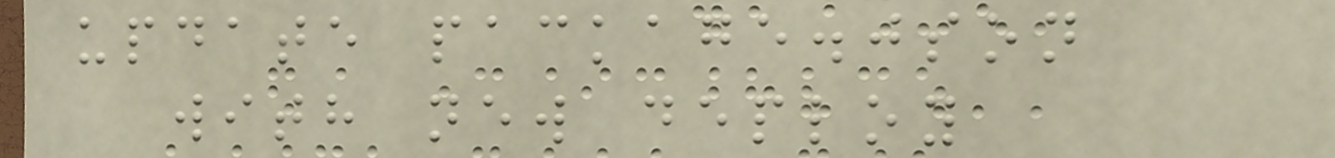update package.json
with new deploy
